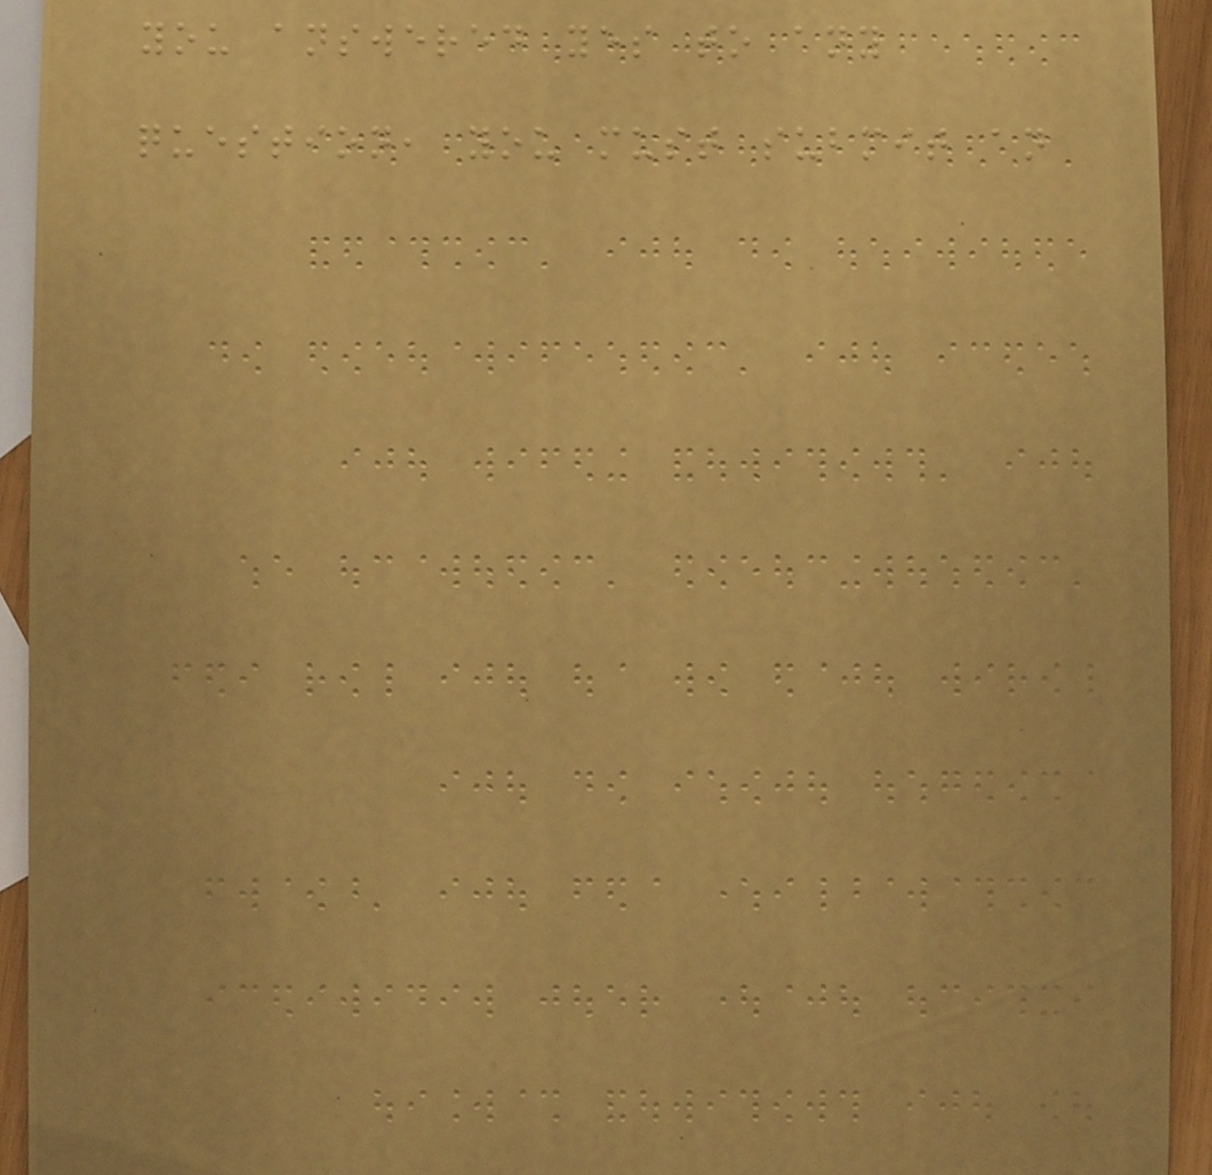you answered yes to any
question, you must submit an
